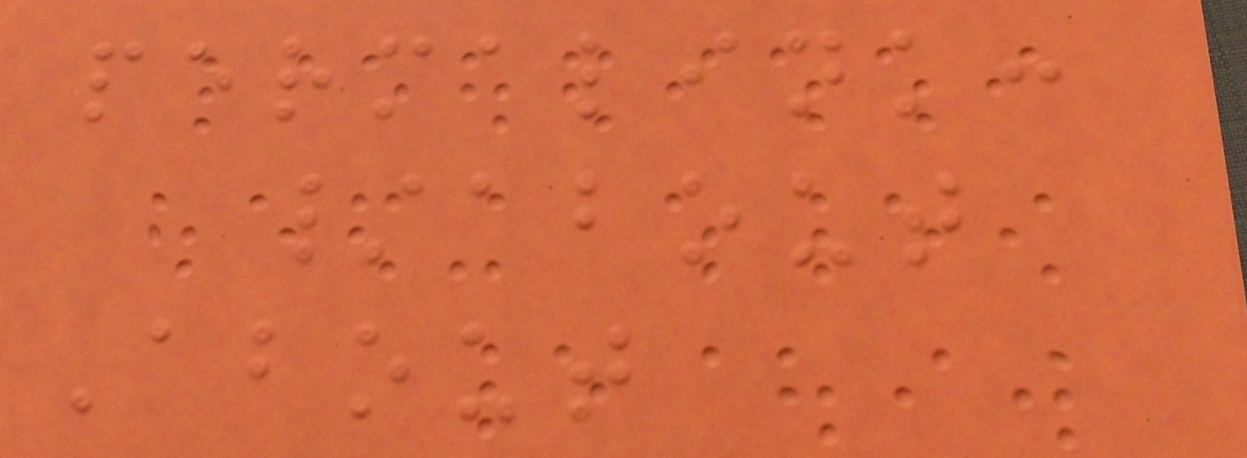permalink:
/about
About
